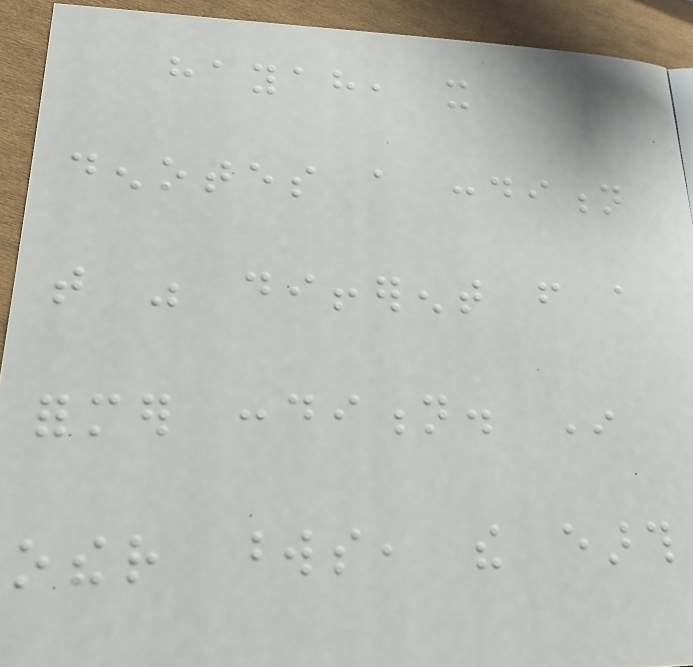hayah, it
denotes a condition
that was different from a
former condition. In
other words, the earth
